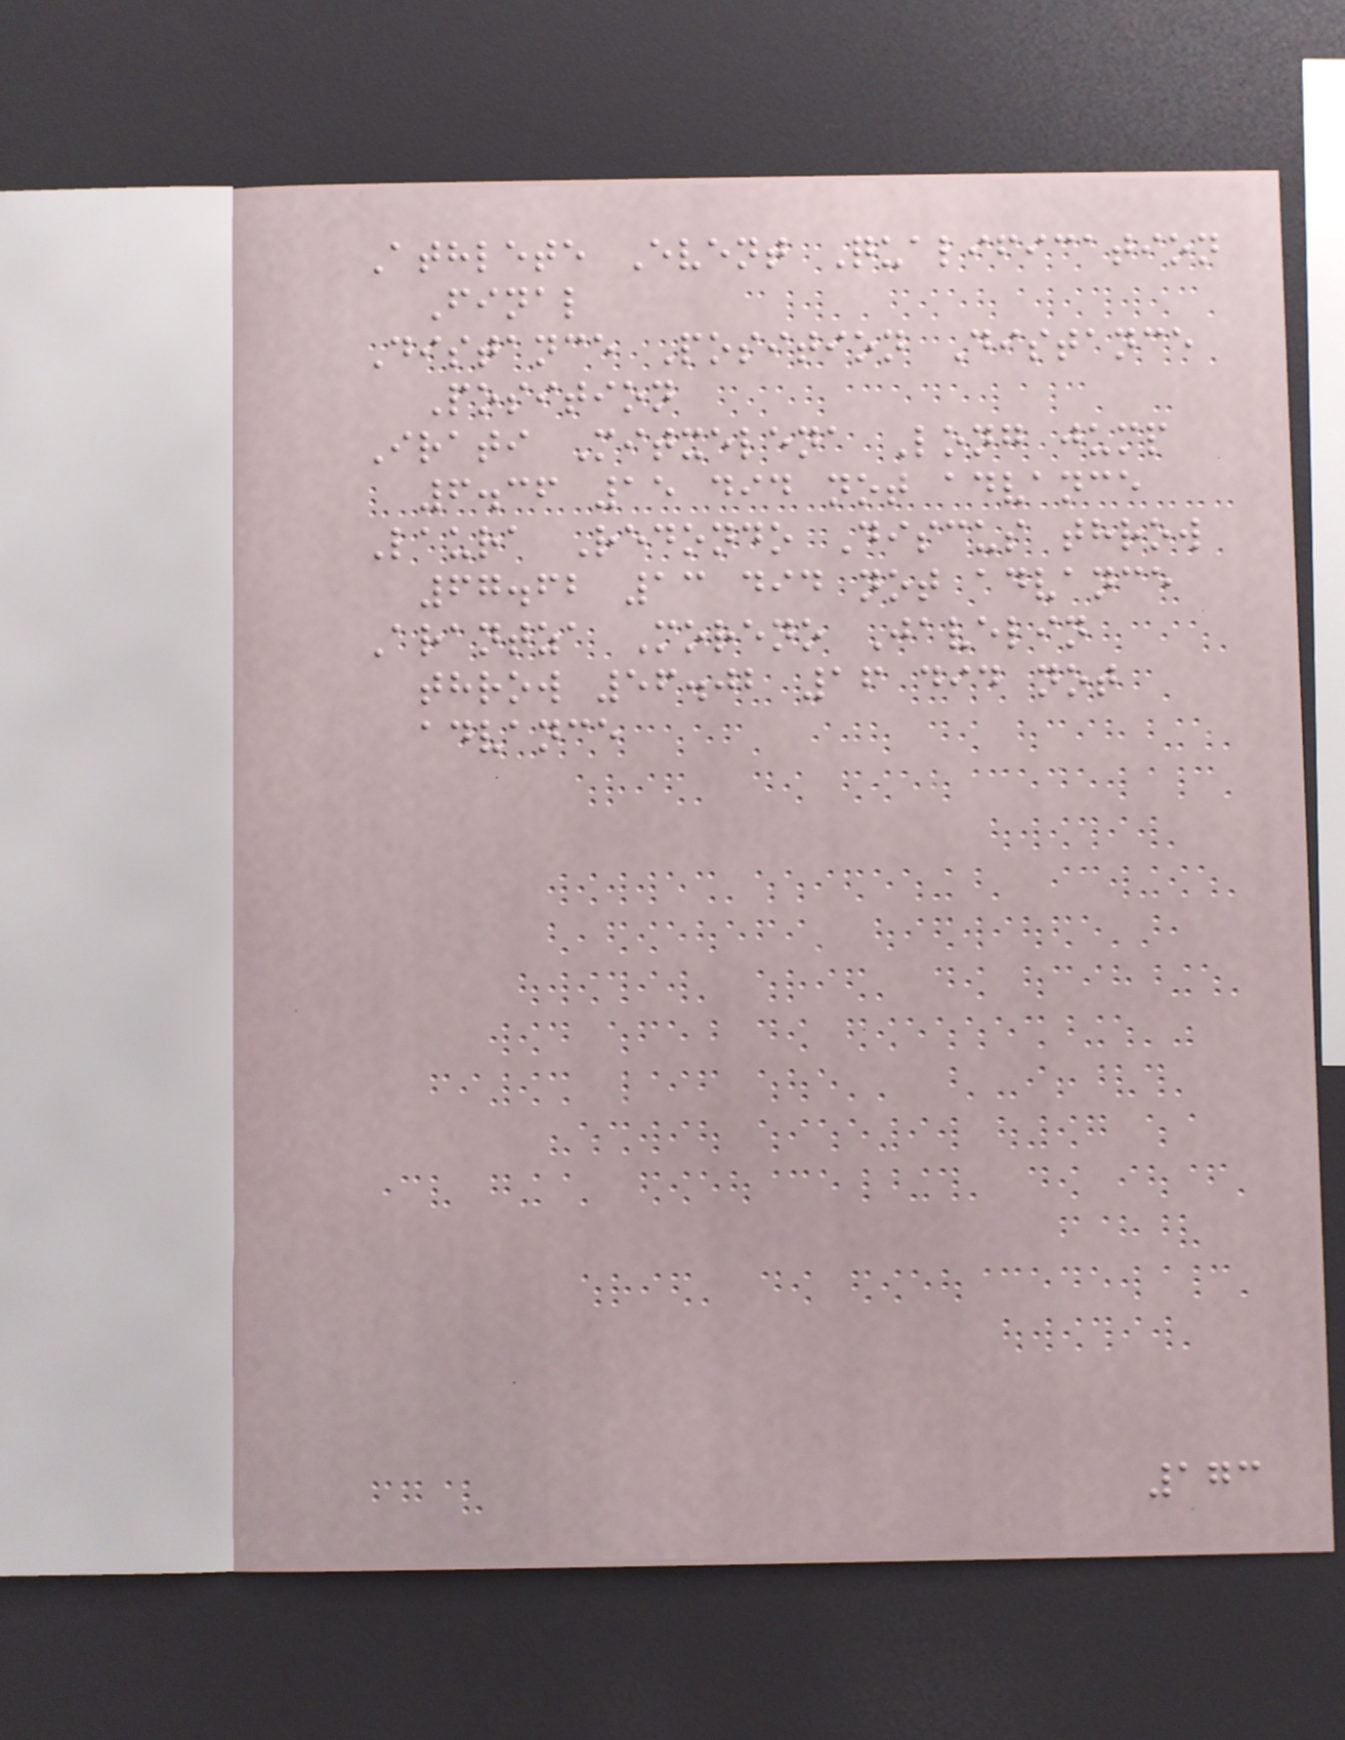Athlete Event Qualification
Final
Distance Position Distance
Position
Irati Mitxelena Long jump
6.36 15 did not advance
Laura Redondo Discus throw
67.62 13 did not advance
Arantza Moreno Javelin
throw 56.02 16 did not
advance
173
